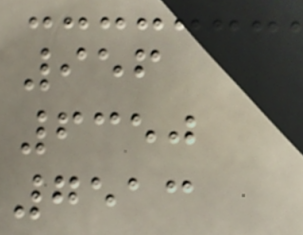956
6350
7513
